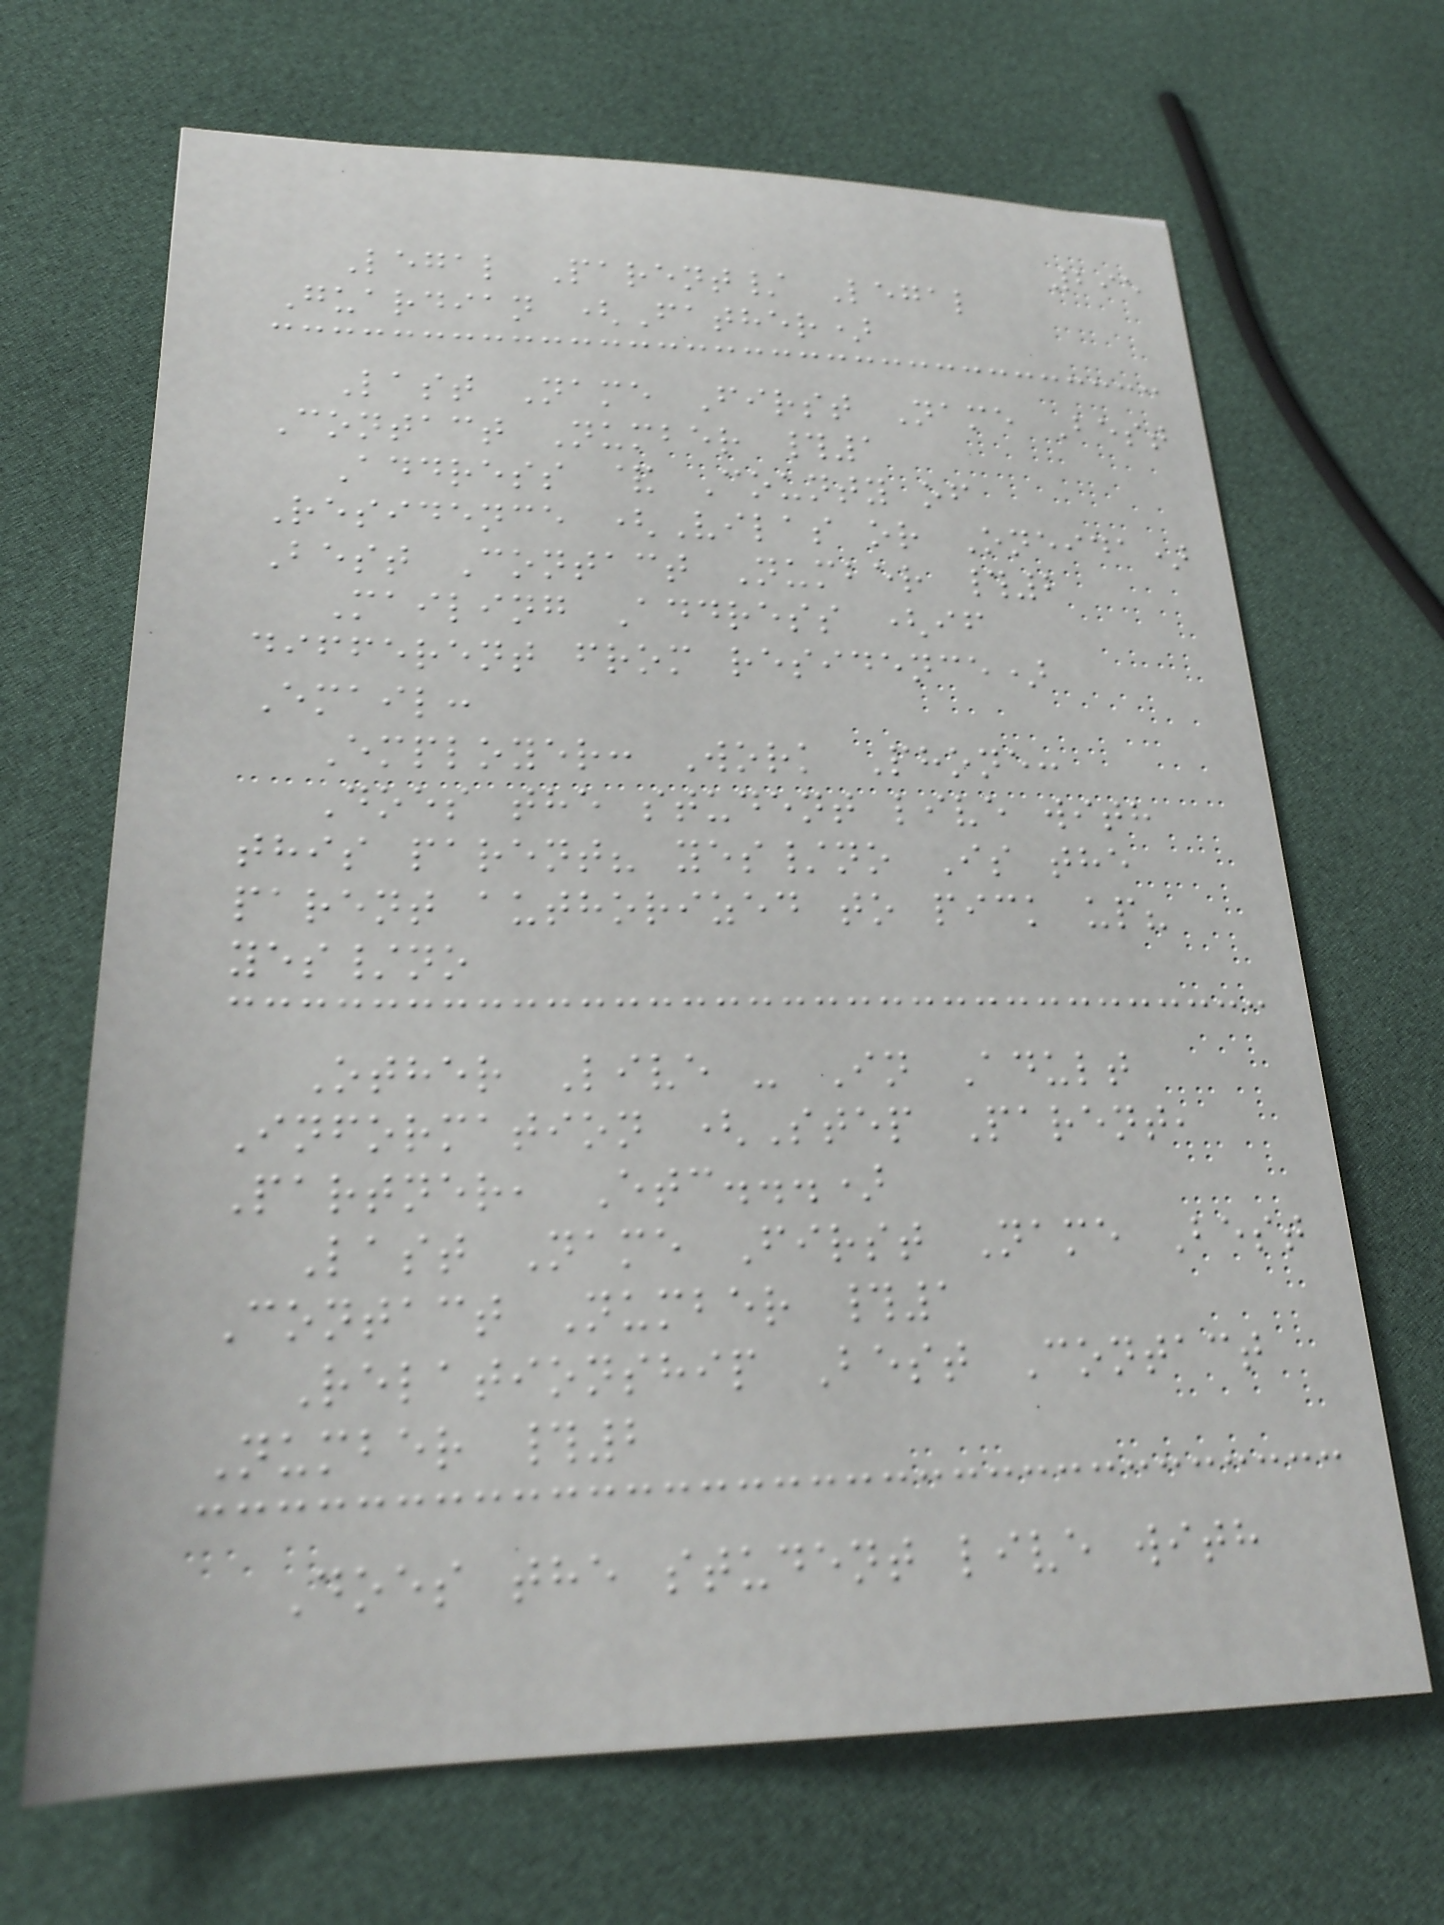295
Legal Parent/ Legal
Guardian (Father)
Last Name First Name Best
Contact Number #1
Address & County of
Residence (Vilas or Oneida)
Best Contact Number #2
Mailing Address (if
different from residence)
Email:
Employer: Work Phone:
Does the student live with
this parent? yes/no Is the
parent authorized to pick up?
yes/no
Other Live - In Adult
Information (Step Parent,
Partner, Etc...)
Last Name First Name Best
Contact Number #1
Relationship Best Contact
Number #2
Does the student live with
